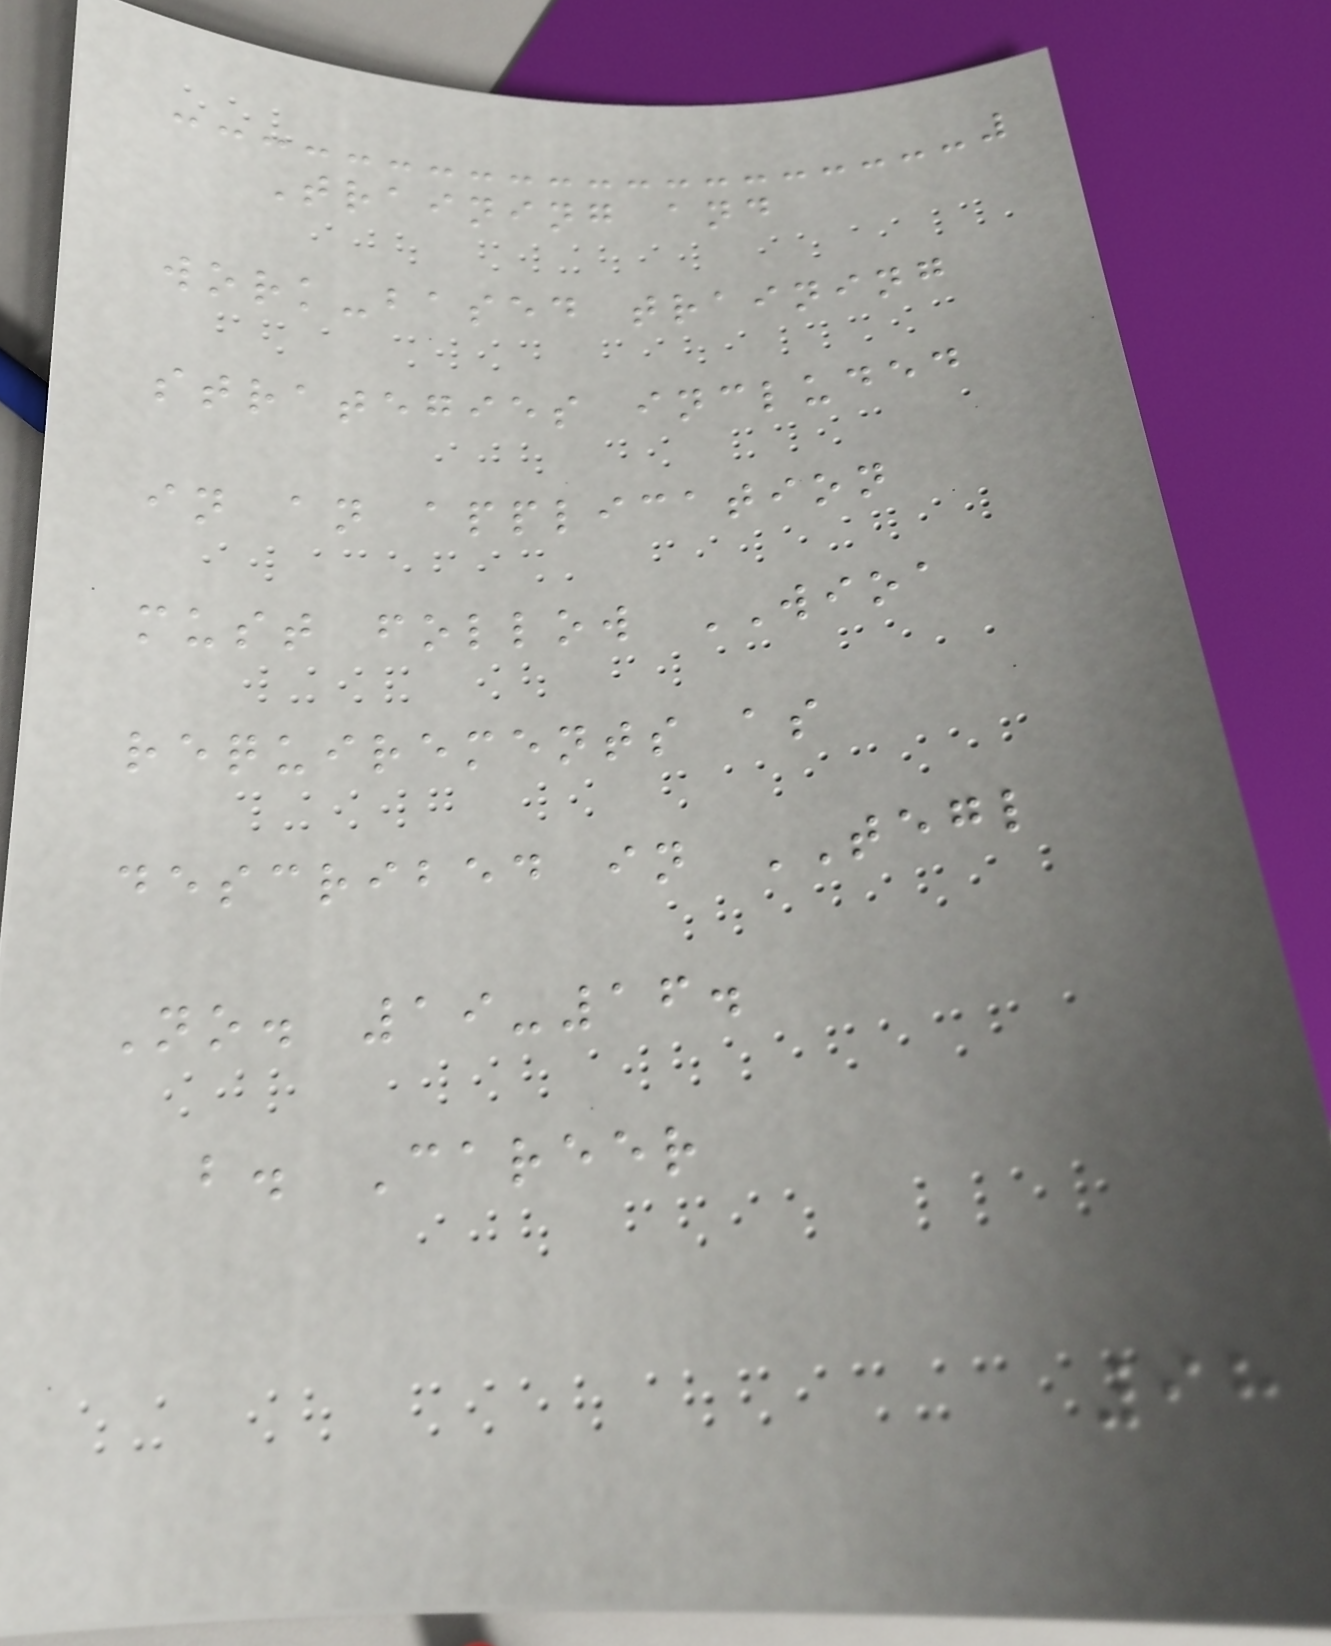Training and
work-based training
strategies included
in an application
must follow WIOA
requirements as
described in TEGL
No. 19-16.
b. Career
98
